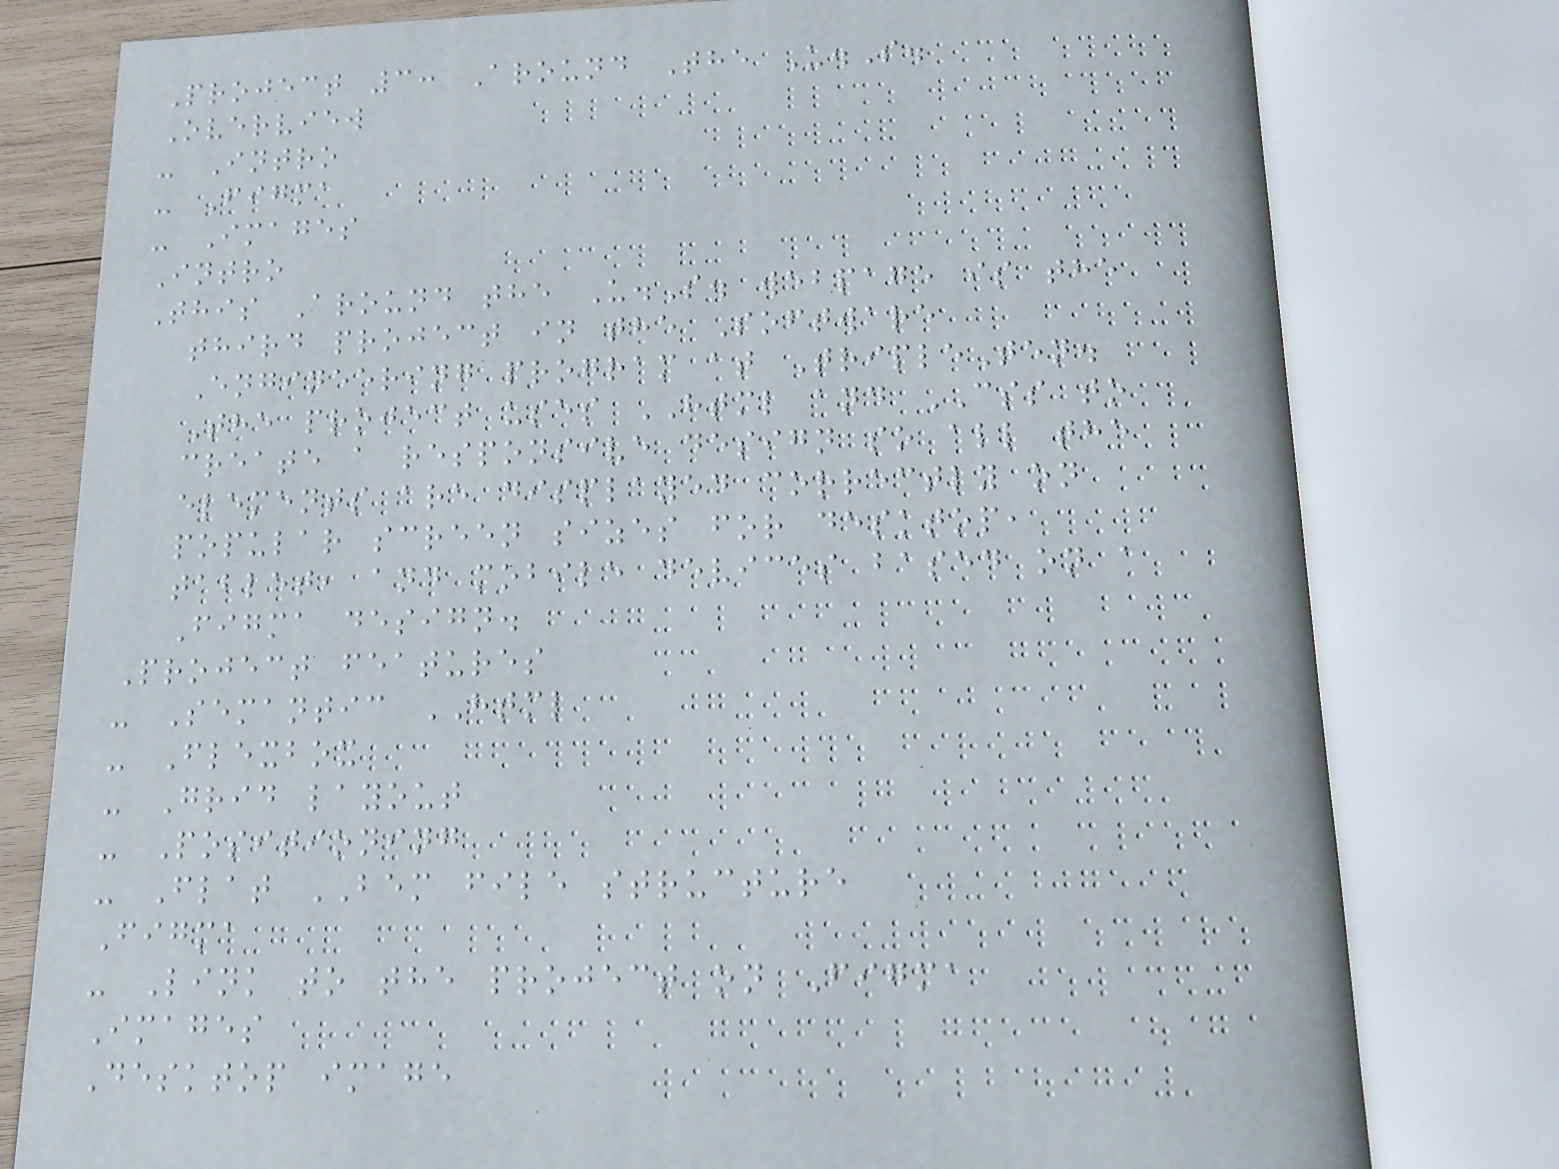Project 3: Around The U.S.
Overview
- Intro
- Figma
- Images
Intro
This Around the U.S. webpage is the
third project in the Software
Engineering program at TripleTen.
The project uses HTML and CSS to
create a responsive design so all the
elements are displayed correctly on
popular screen sizes for desktop,
tablet, and mobile devices based on a
Figma design.
Project features
- Semantic HTML
- Flexbox
- Grid layout
- Positioning
- Flat BEM file structure
Figma
- Link to the project on Figma
Images
Desktop image
